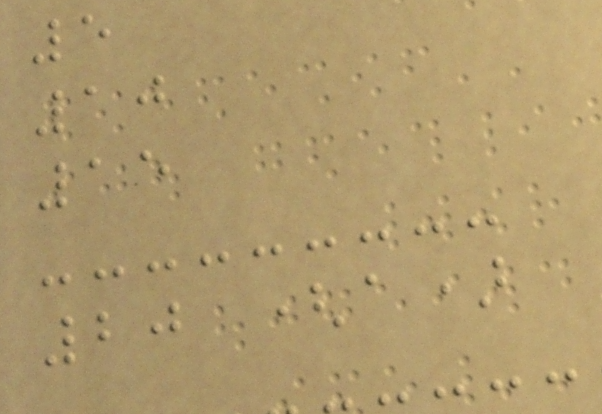5
10
15
20 (a)
